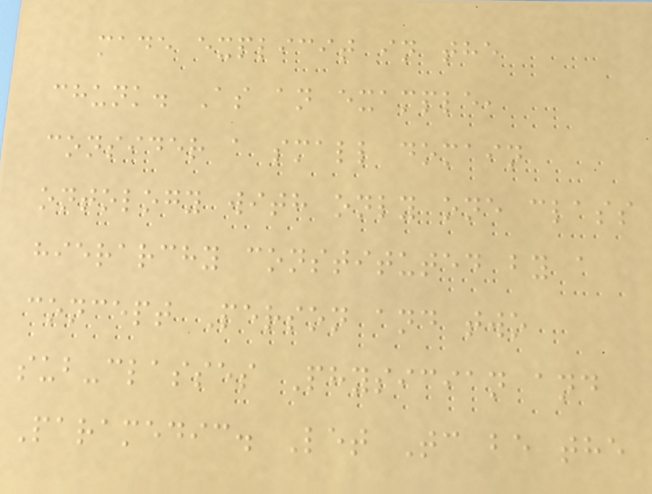made explicit in the
chunk. As an example,
consider a small domain
ontology with only one class
hierarchy constituted by a
concept Person and two
sub-classes Physician and
Paramedic. Let Tc be the
